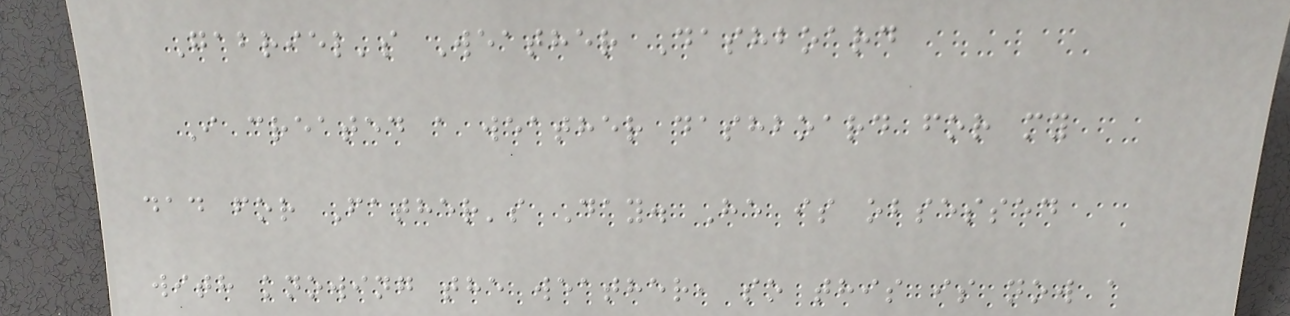Gabriel's Weather Dashboard
I created a weather dashboard for my
dad for Father's Day. He is obsessed
with knowing the weather, so this is now a
